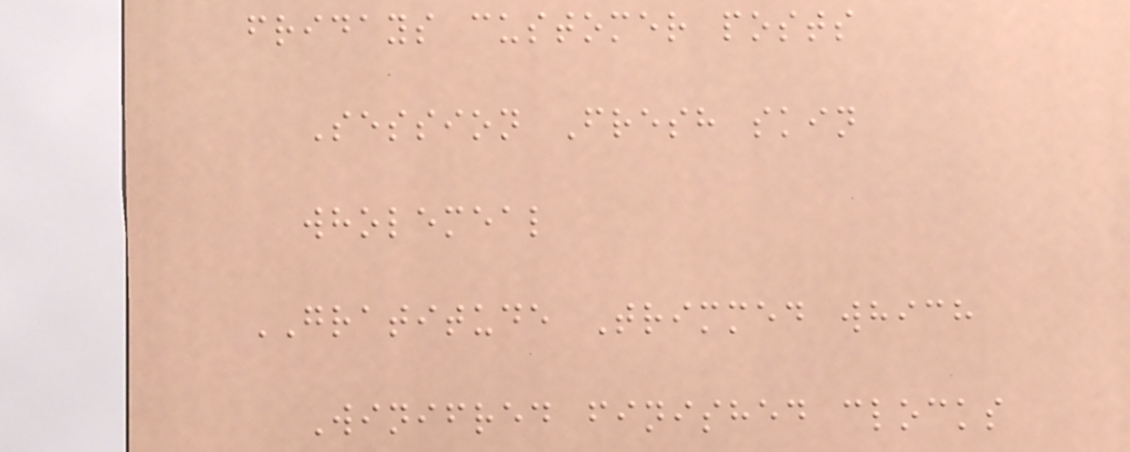fridays customer posts
Session Fresh skin
wholemeal
GRATITUDE Trimmed which
Winifred finished clocks
